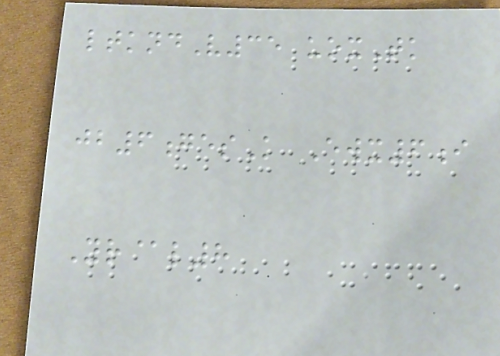ltkndV35 uoxTk
jb6gesK Ewx6i
Yr@l8
